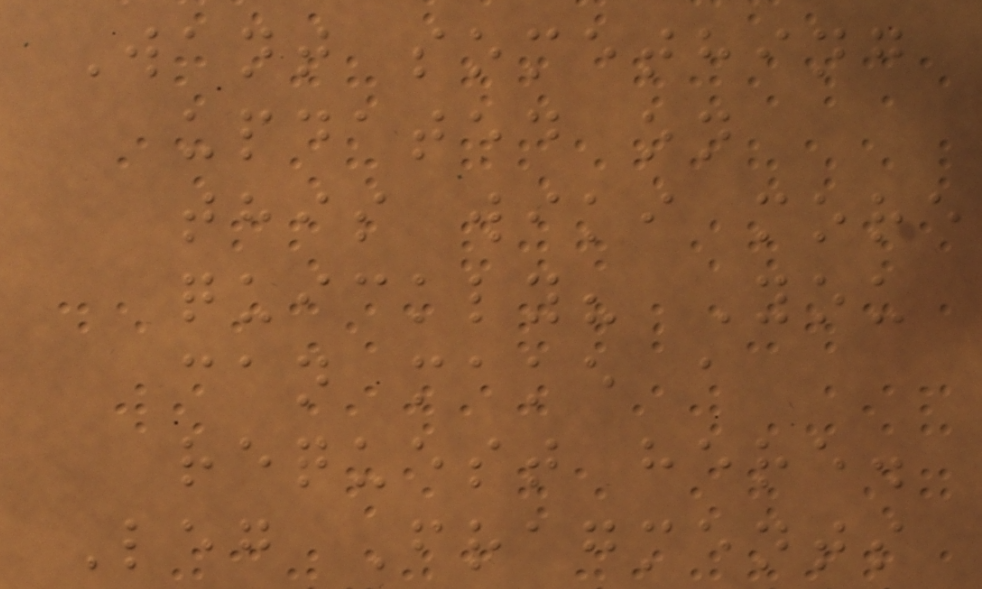Want something
updated on
this wiki more
quickly? You
can make a
request here.
Leg Fragments
